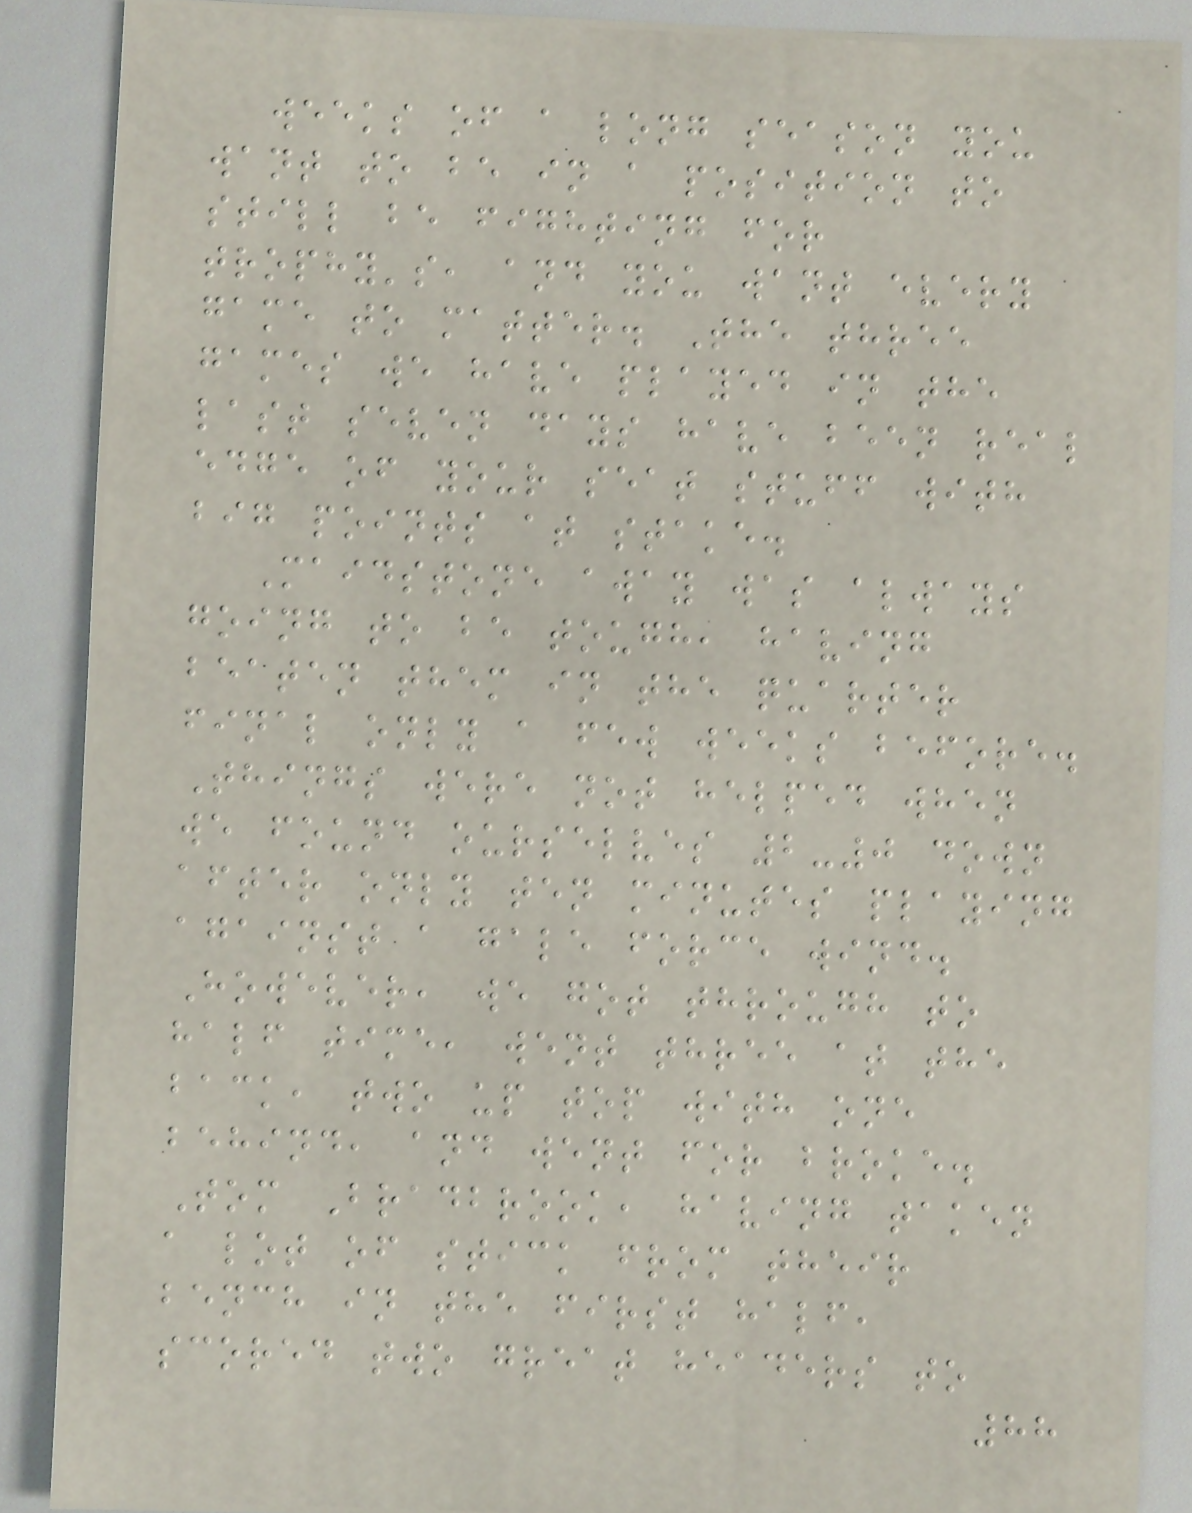weeks of a long season you
want to be in a position to
still be fighting for
trophy's, and you want every
game to matter. The three
games we have played in the
last seven days have been real
edge of your seat stuff with
big points at stake.
Maidstone away was always
going to be tough, having
beaten them in the quarter
final only a few weeks before.
Things were not helped when
we found ourselves 2-0 down
after only ten minutes playing
against a gale force wind.
However, we got through to
half time, went three at the
back, two up top with one
behind, and went for broke.
Tom Bradbrook, having taken
a lot of stick from their
bench in the first half,
scored two great headers to
88
